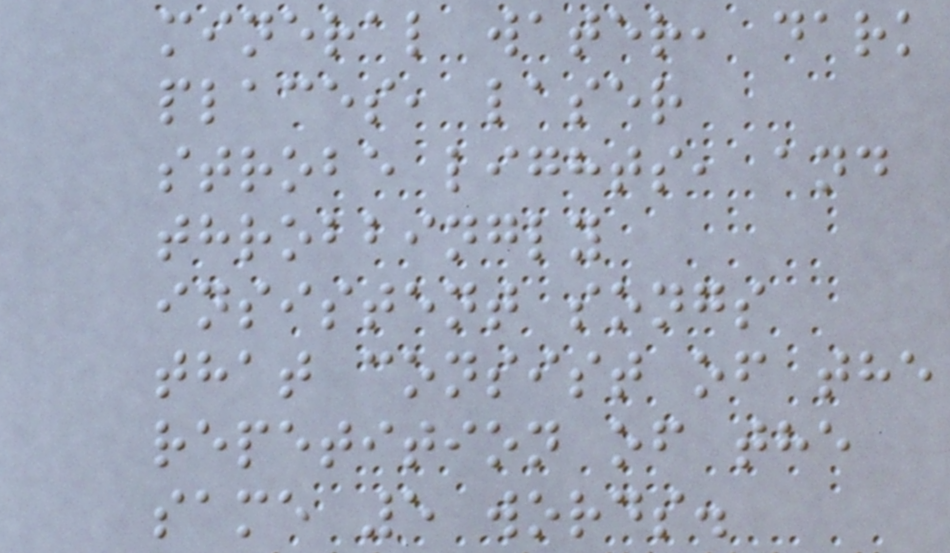mineral water, dark
places, laser
strobe lights, and
throbbingly
insistent songs
that consist of the
repetition of the
same 5 words.
